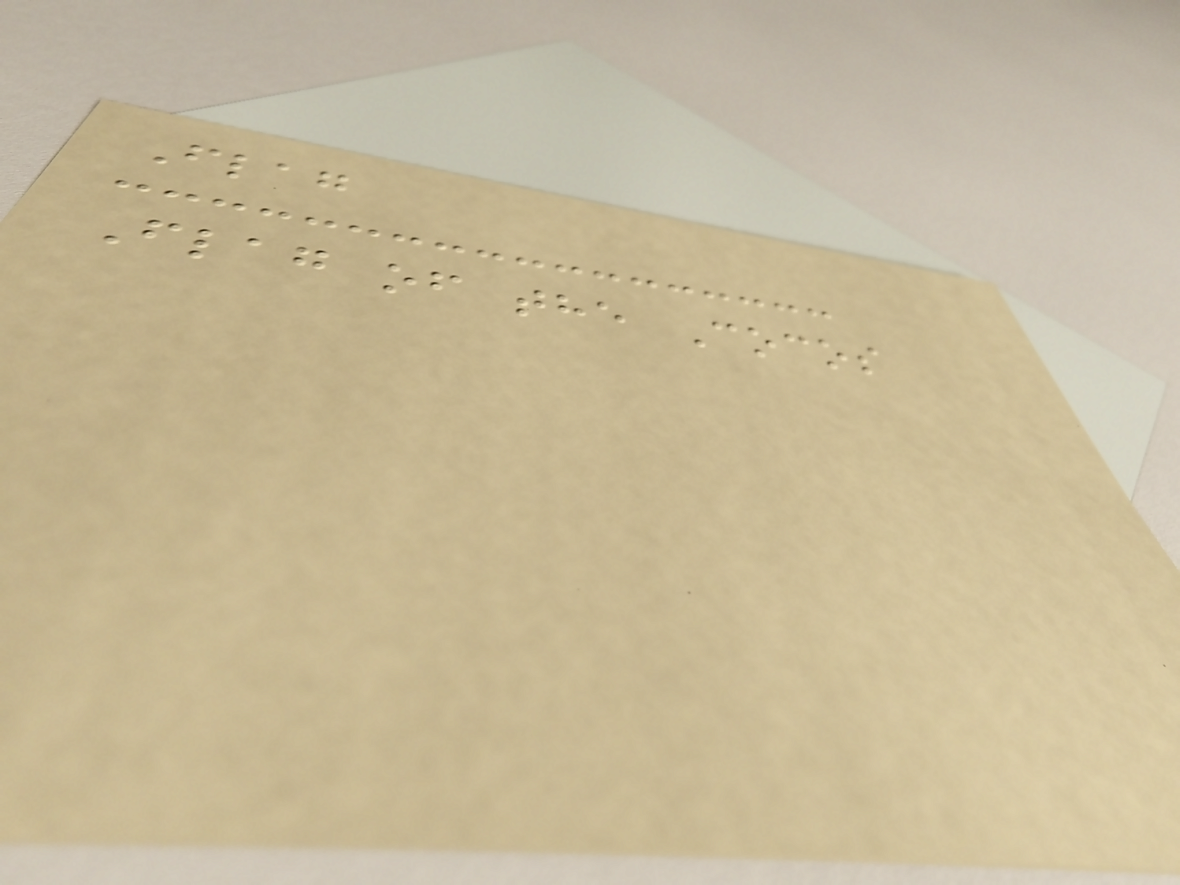Flag
Flag of the Cocos
